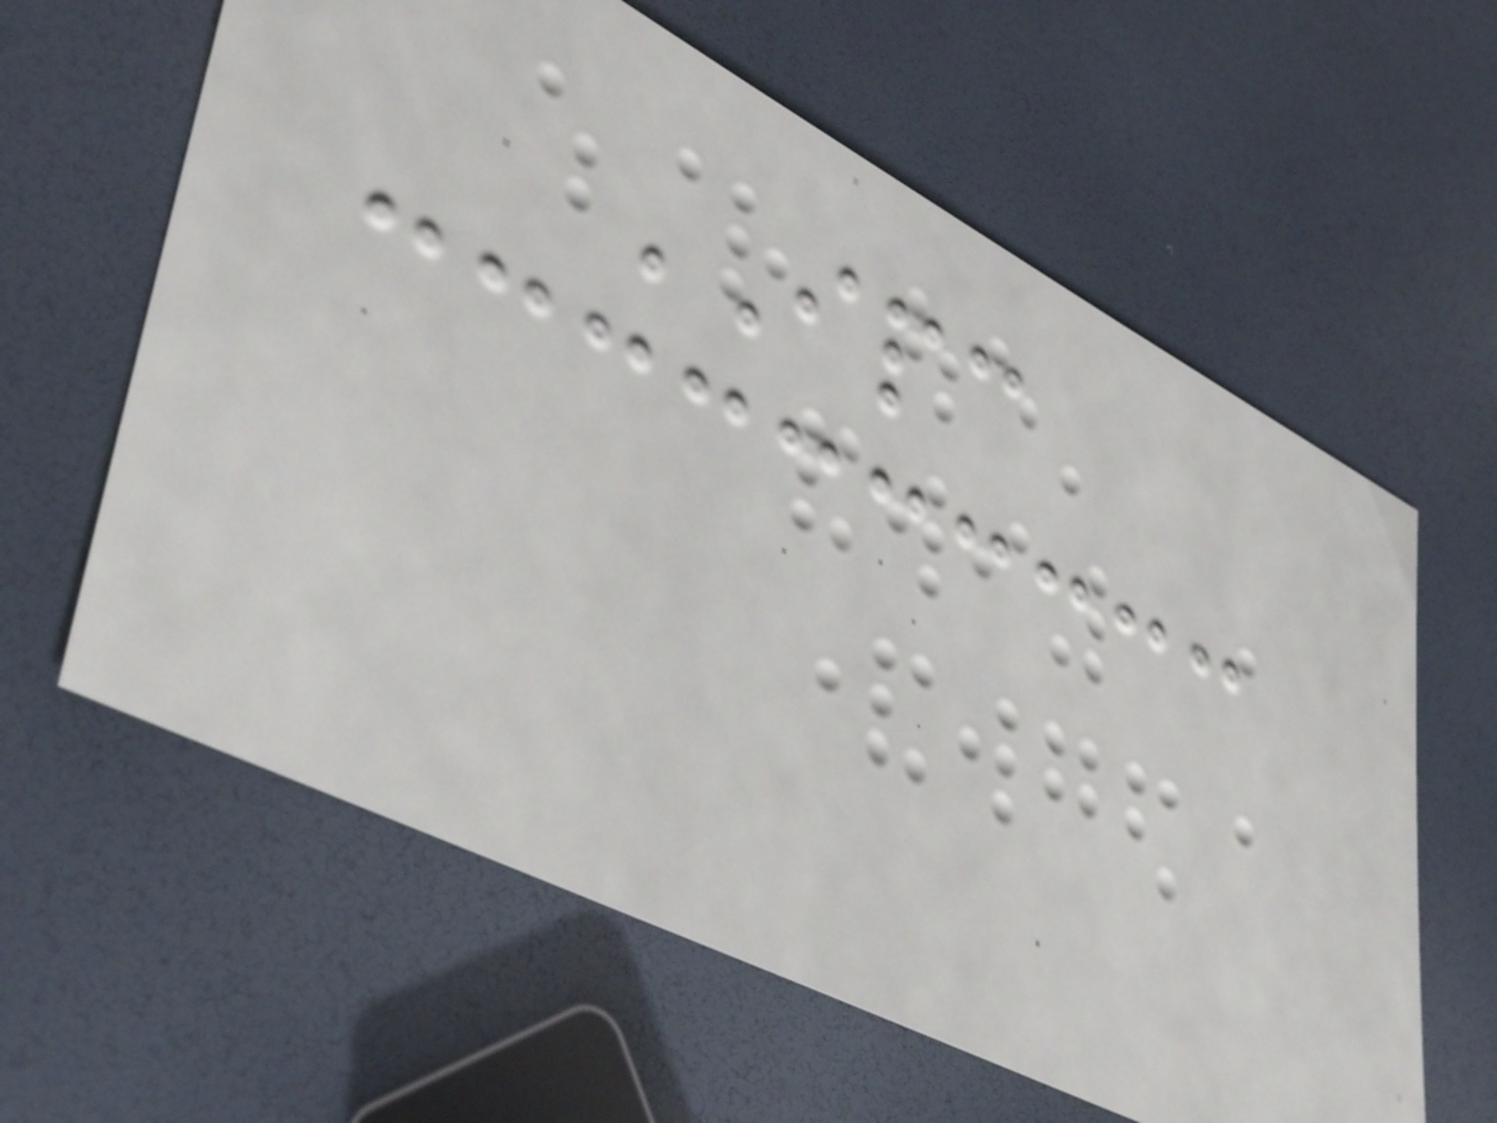IPC
